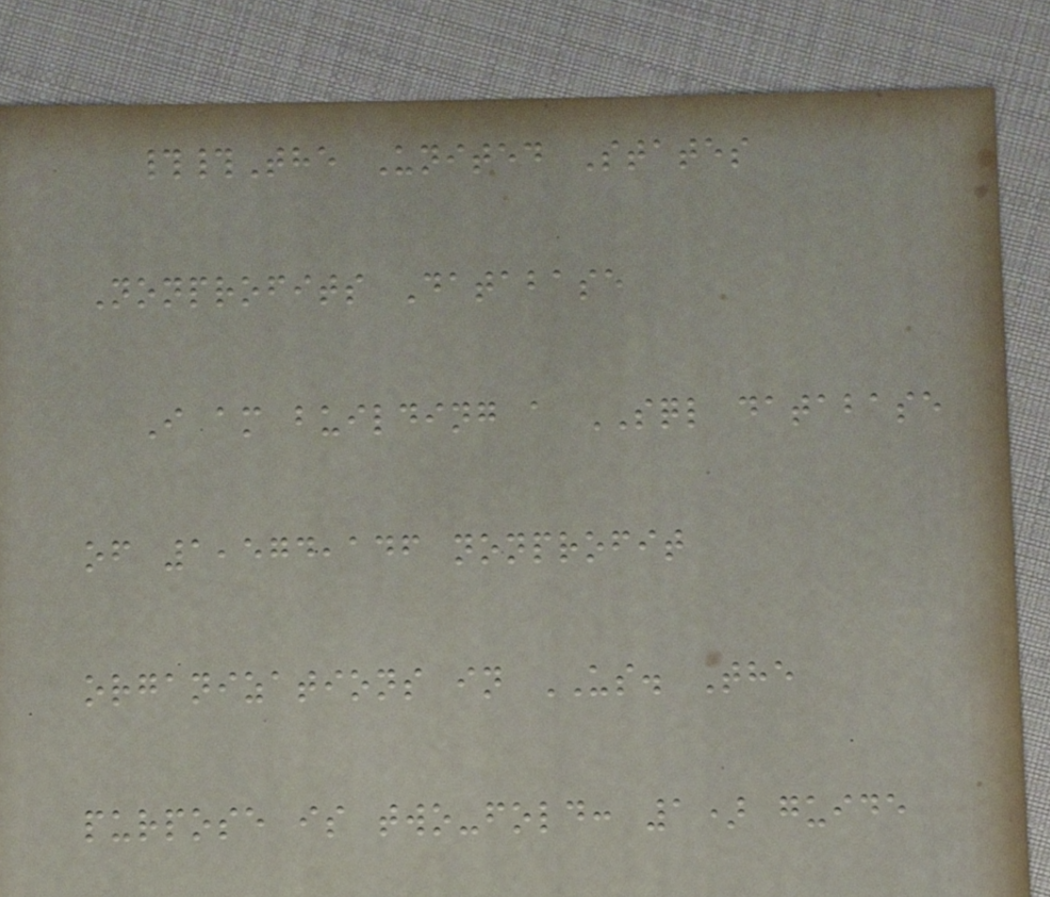##The United States
Nonprofits Database
I am building a SQL database
of 1,574,146 nonprofit
organizations in US. The
purpose is two-fold: 1) guide
